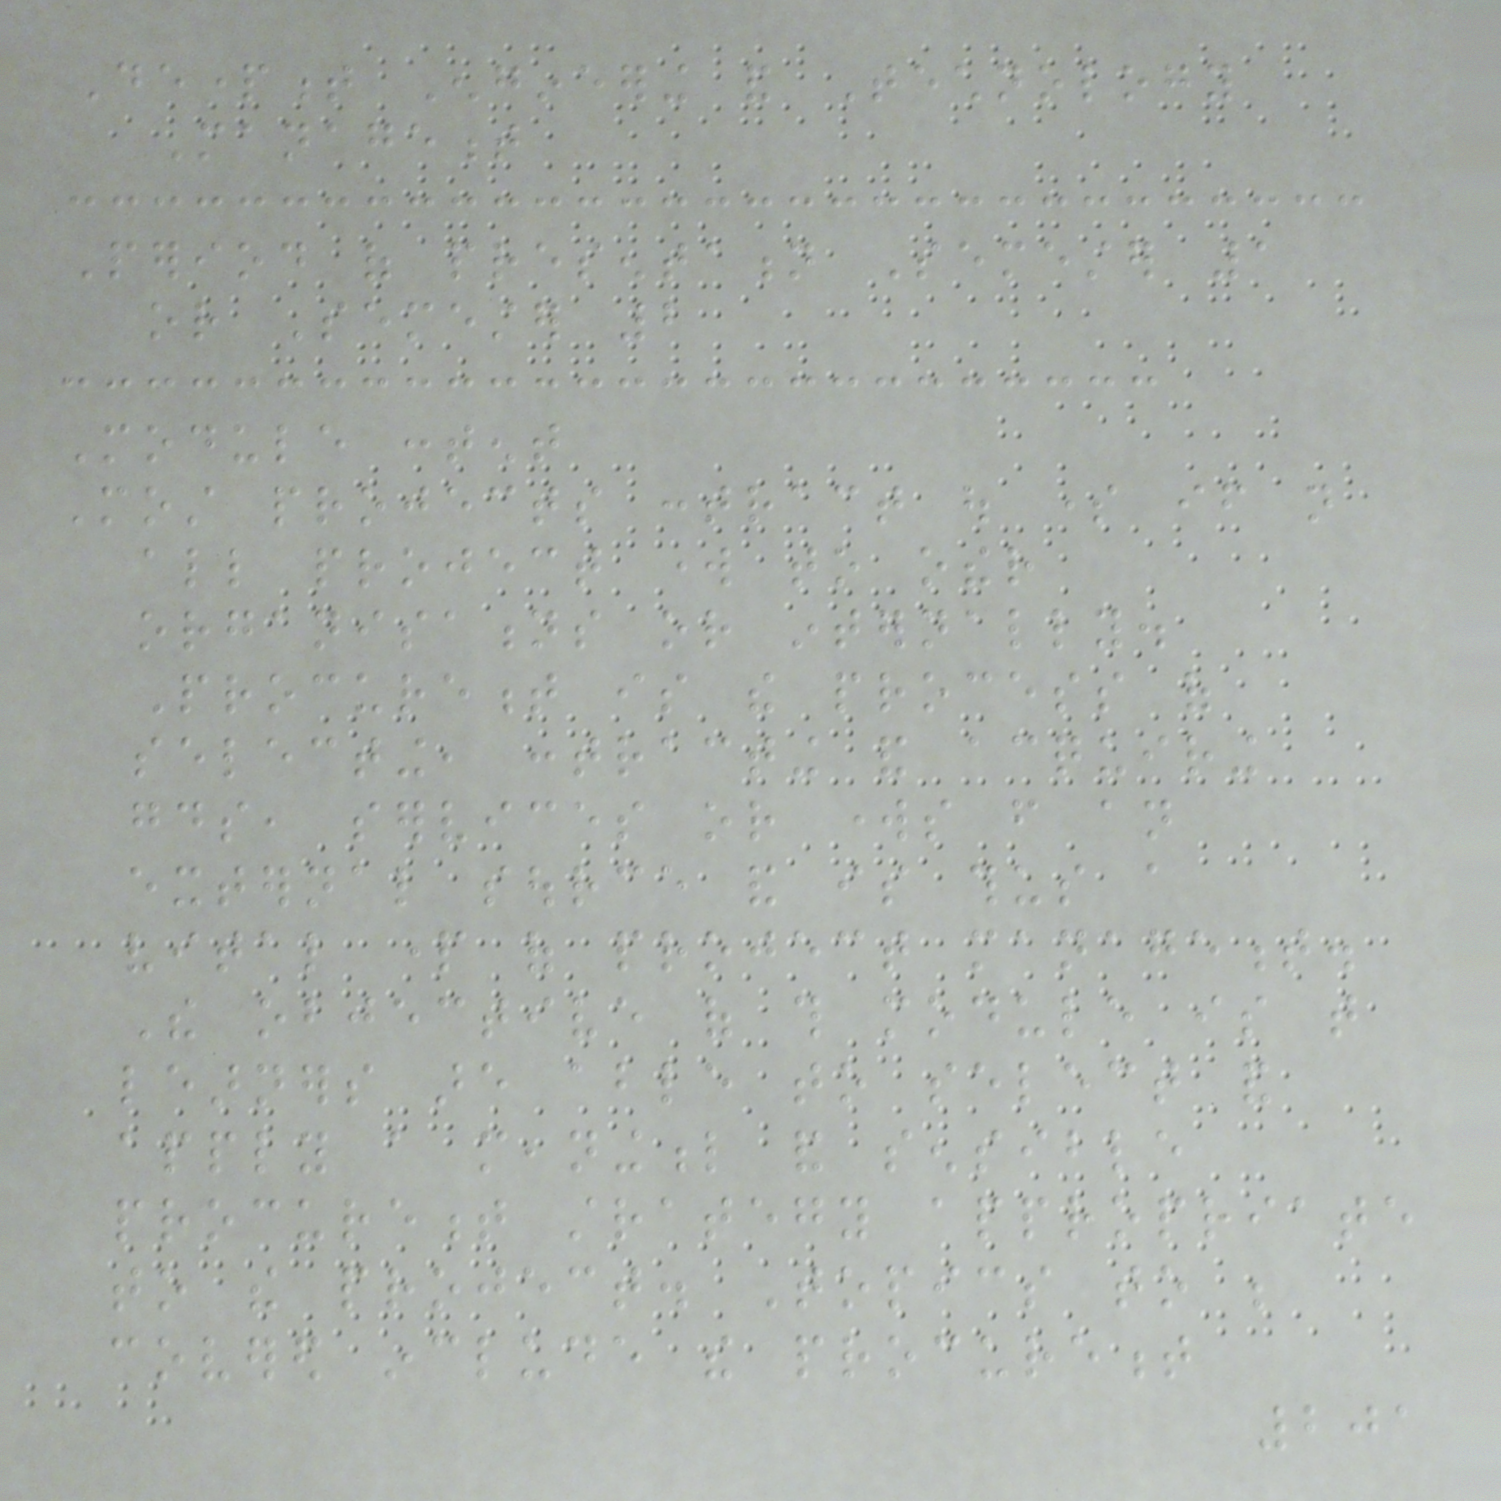Department Engineering and Technology
Management
Period of presentation Semester 1
or Semester 2
Module content
Most projects contract out some if not
all project work to other
organisations or internally.
Procurement is the process of
selecting, contracting and acquiring
goods, services or works from an
external source and is thus a
vital part of project management.
The objective of this module is that
learners are able to select and
apply a meaningful and sensible
procurement strategy appropriate
to the project. Topics to be
covered include the procurement
201
